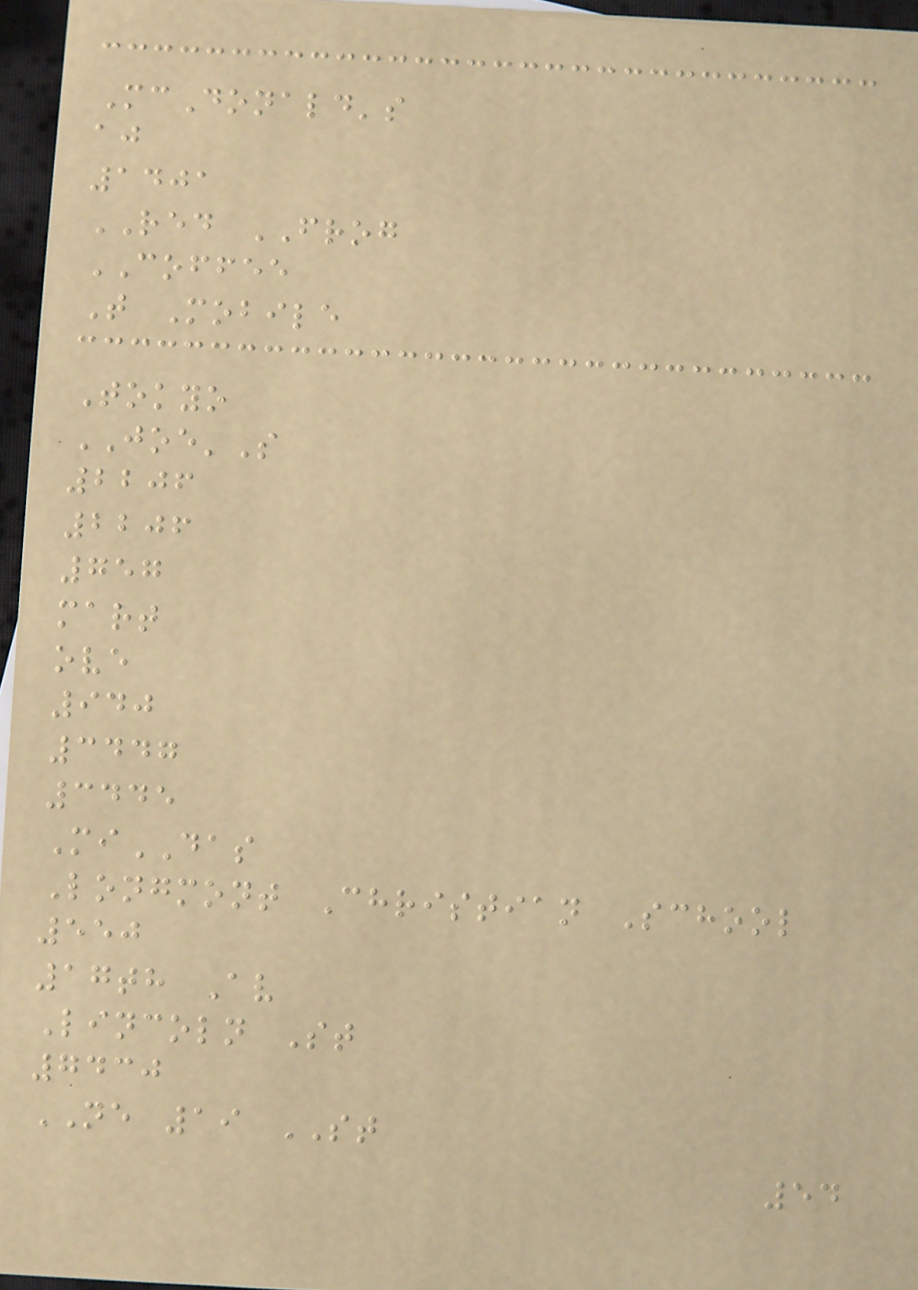McDonald's
aj
1401
RED FROG
COFFEE
T Mobile
Tokyo
JOE'S
2206
2206
757
mart
ove
940
3447
3445
MiDAS
Longmont Christian School
550
17th Av
Lincoln St
7430
NE 19 ST
54
